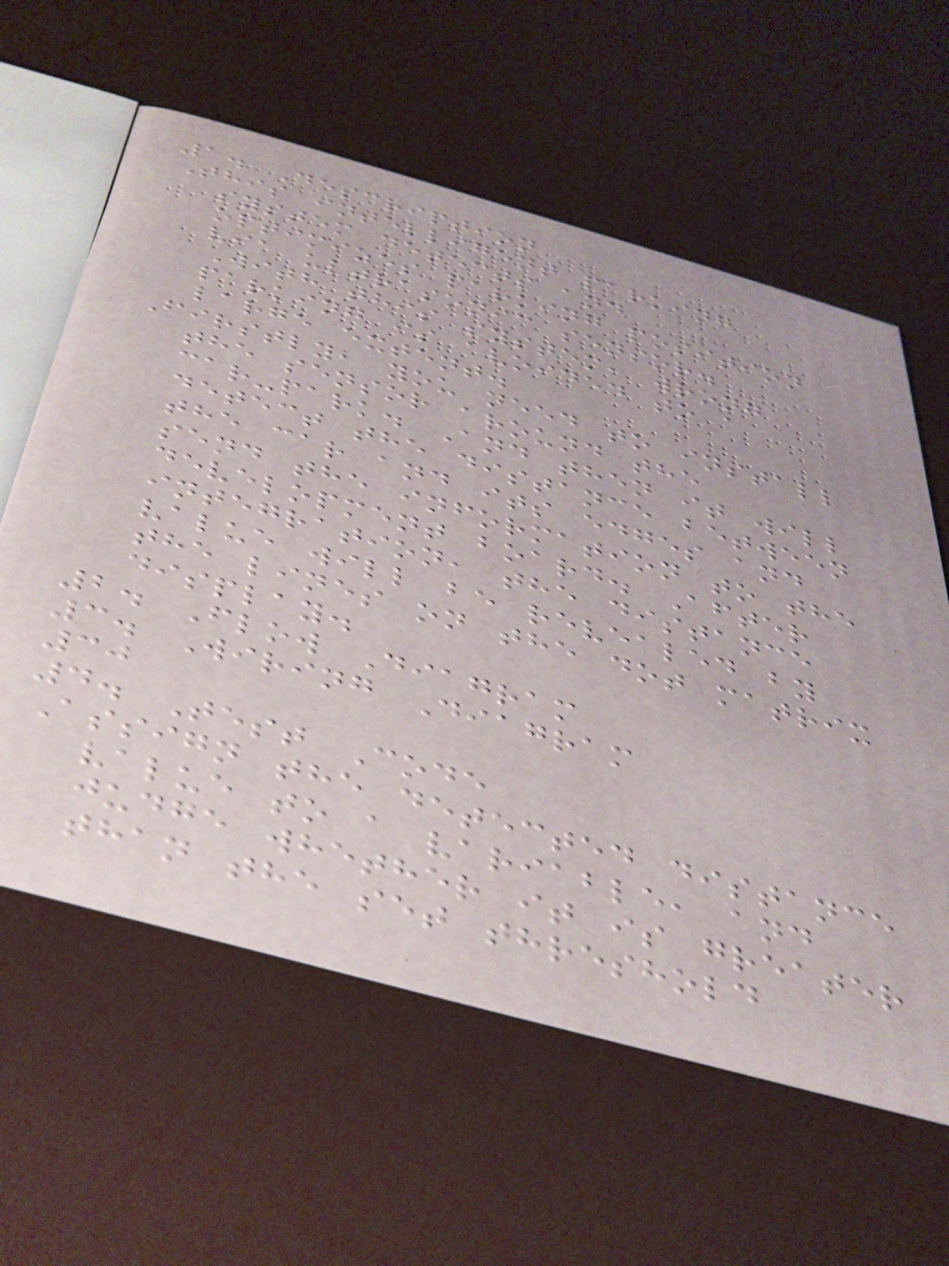1. Description
This intelligent parking
system detects and
optimizes parking position
via ultrasonic sensor.
With this system, wrong
parking is avoided to a
large extent.
Firstly, you need to install
the sensor around the
car-park. And then it will
detect the distance between
the car and its edges and
send the information to the
development board. After
integration, the distance
value will be revealed by
the lines on the dot matrix
display.
2. Flow Diagram
3. Wiring Diagram
30
4. Test Code
Assign the detected distance
value to a variable, and
judge whether it is greater
than the set threshold
